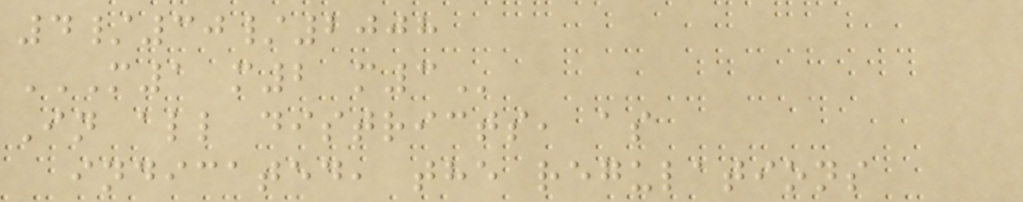4/30/2008
M1 M2 M3
In all districts, as
indicated, the regulations
